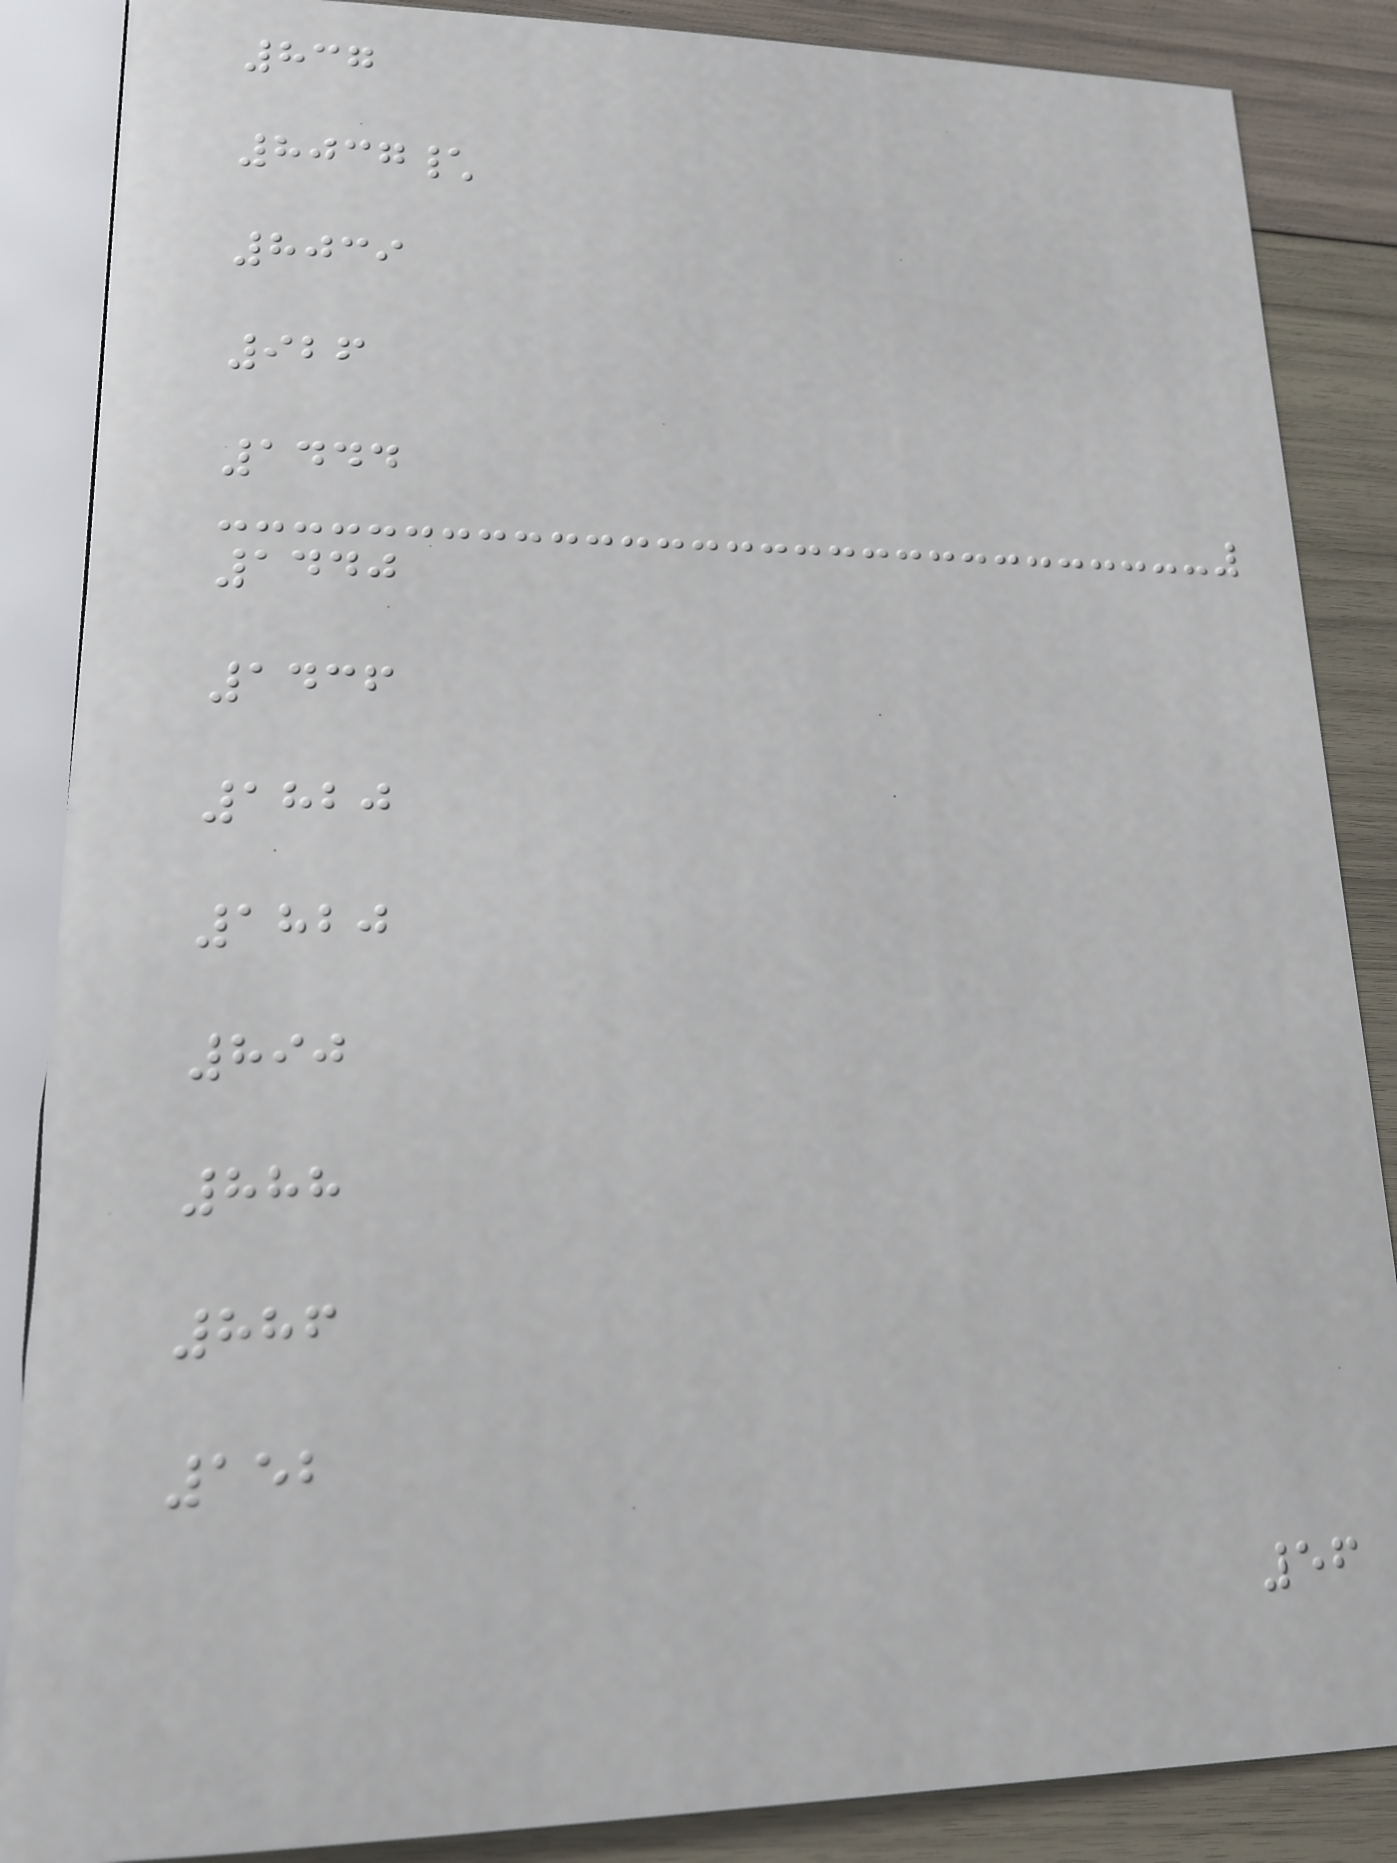837
8037\
8039
926
1444
1440
1436
1820
1820
890
888
886
152
56
